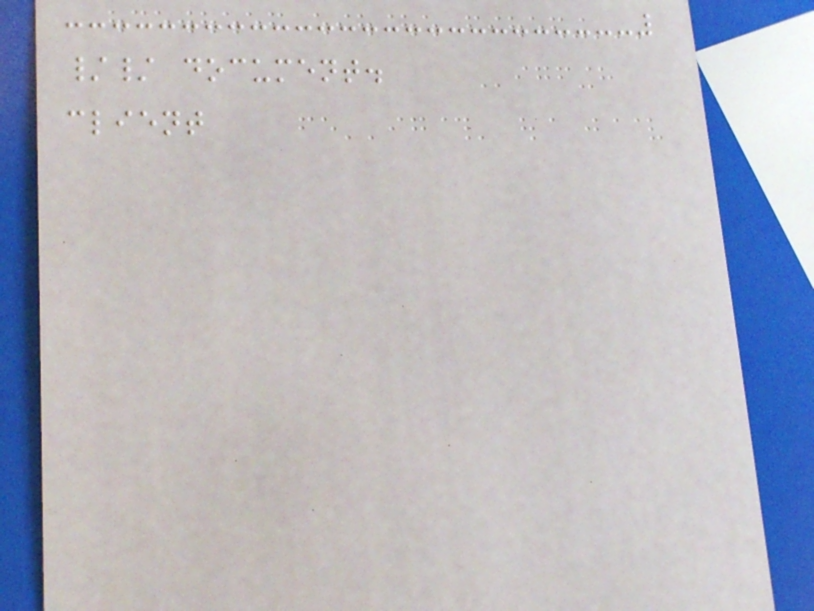// document.
client
